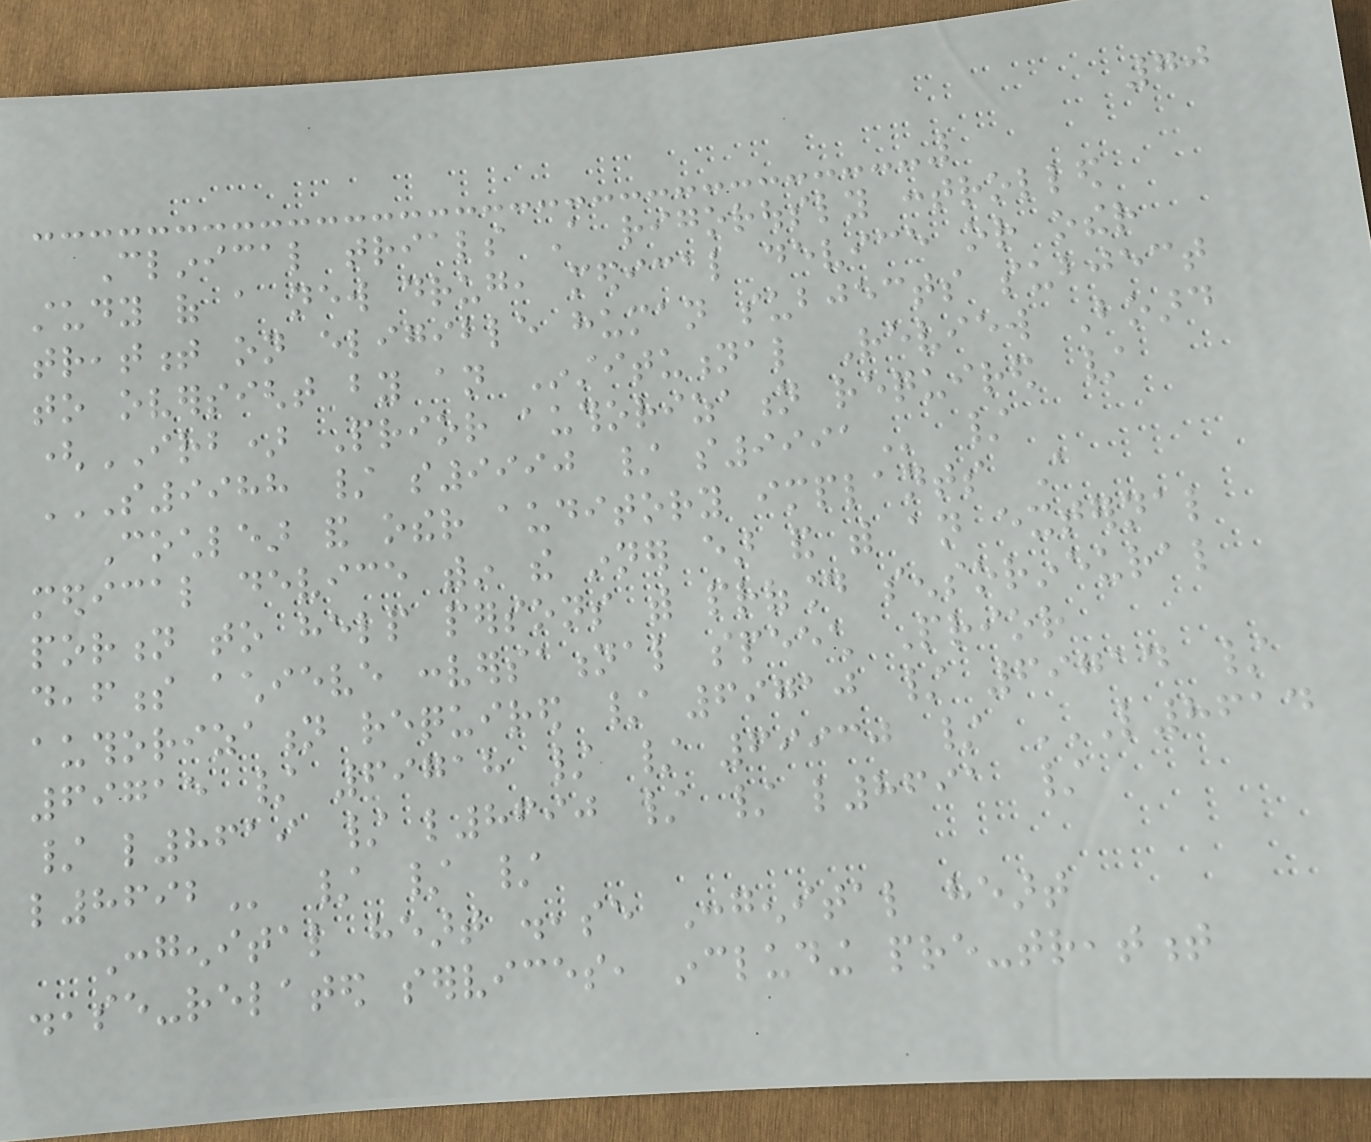70
Clinical trials A rigorously controlled
study of a new drug, medical device or other
treatment on eligible human subjects subject
to oversight by an Institutional Review Board
(IRB) Prior authorization required /
S9988 / S9990 / S9991 /
Cochlear and other auditory implants A
medical device within the inner ear and with an external
portion to help persons with profound sensorineural
deafness achieve conversational speech Prior
authorization required / 69710 / 69714 /
69715 / 69718 / / 69930 / L8614
/ L8619 / L8690 / / L8691 /
L8692 / / /
Congenital heart disease Congenital heart
disease-related services, including pre-treatment
